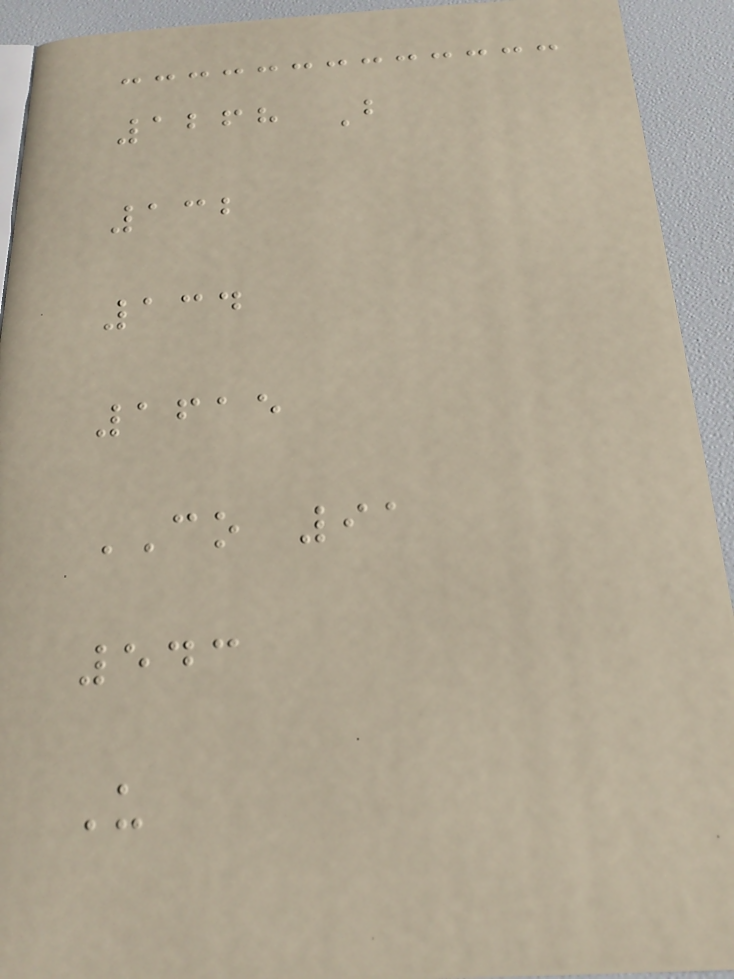1268 B
132
134
1615
CO 91
543
U
